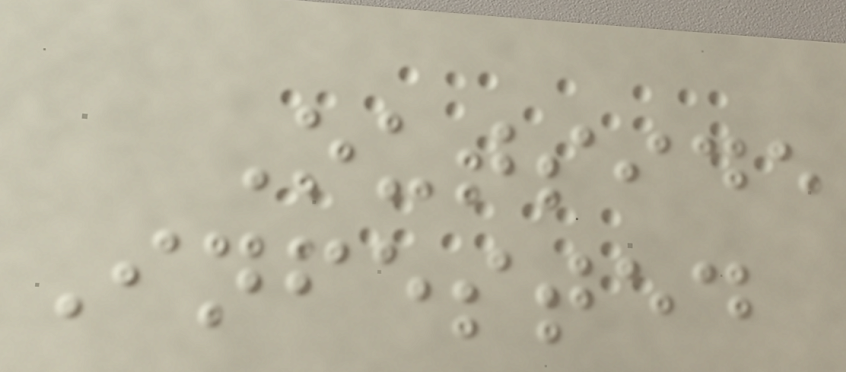Outside
Infested
